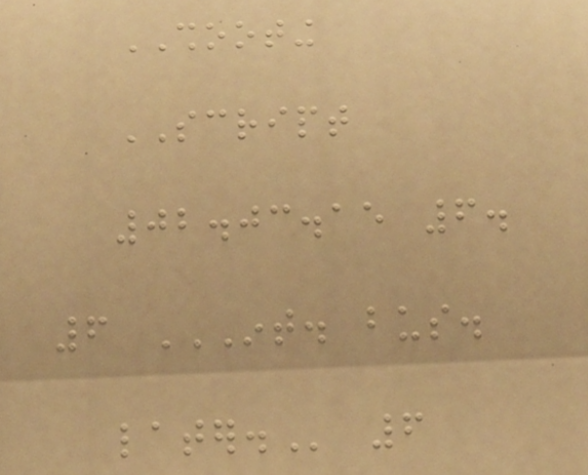SHOOTING
SCRIPT
02.03.15 6.
6 INT. BUS.
LATER. 6
